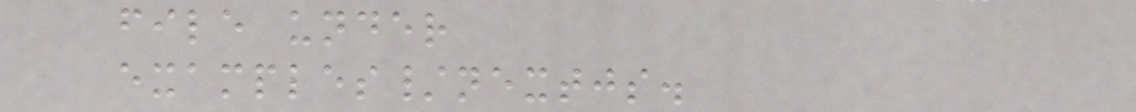file under
examples/nextjs.
